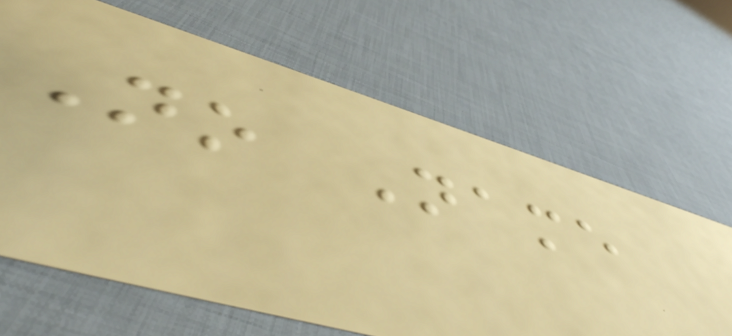No Name
